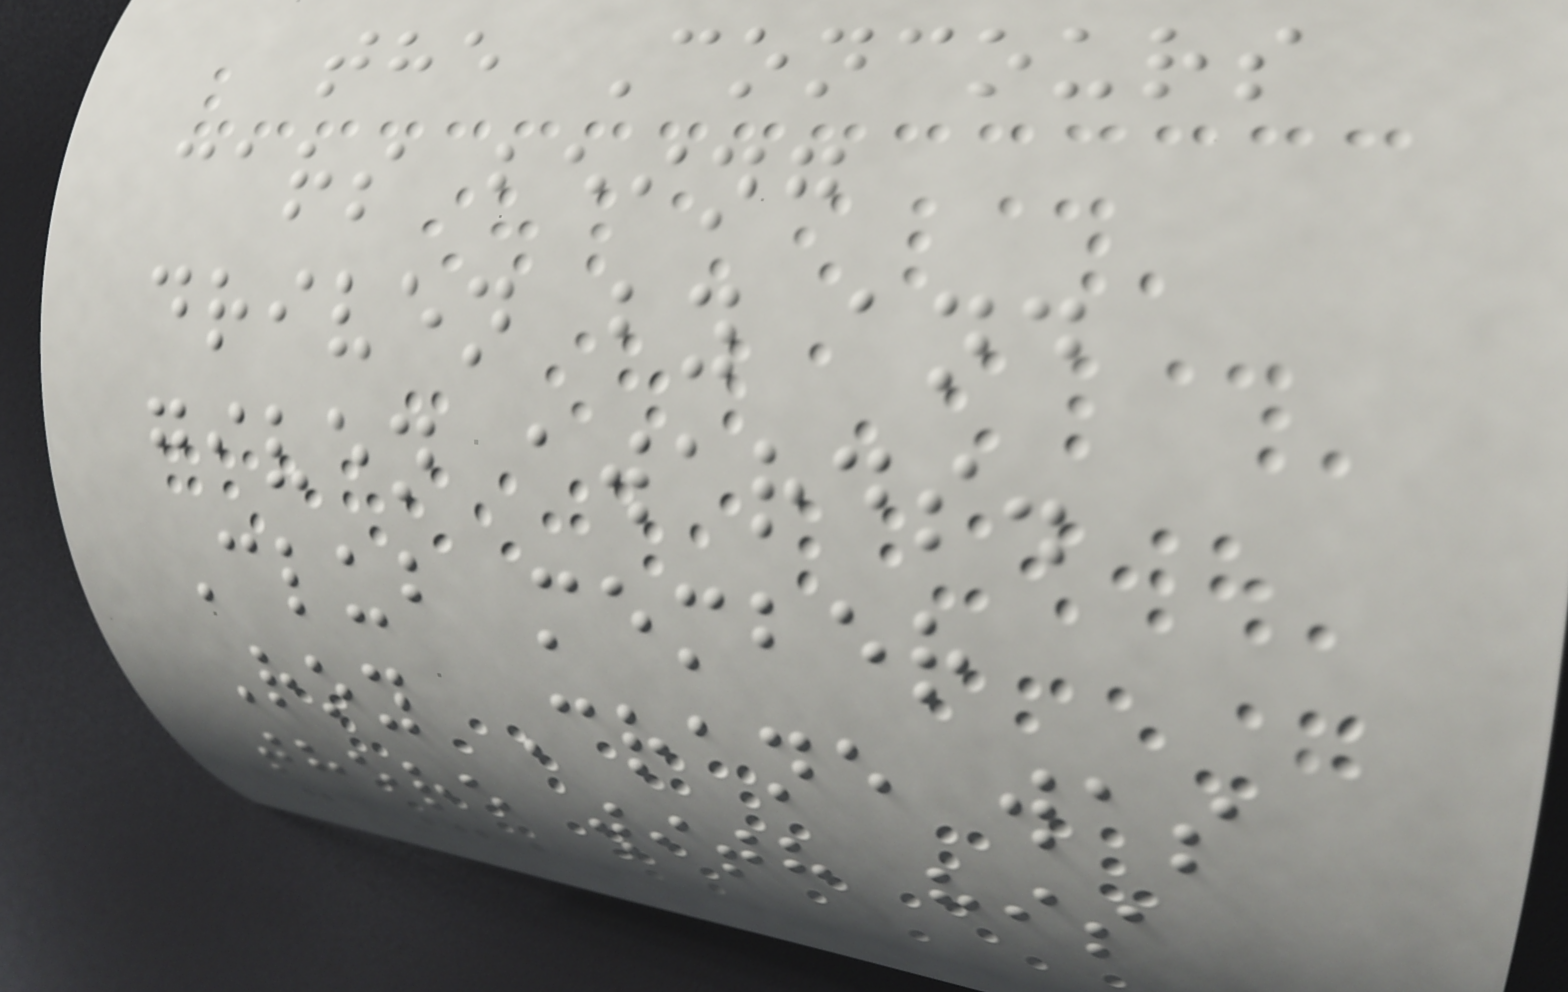the Concours
cars being
driven by and
given awards.
Club member
Roy Crane was
there with his
